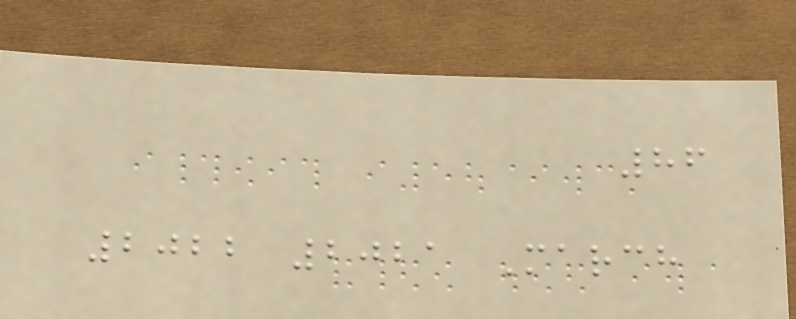86
2022 2021 March
